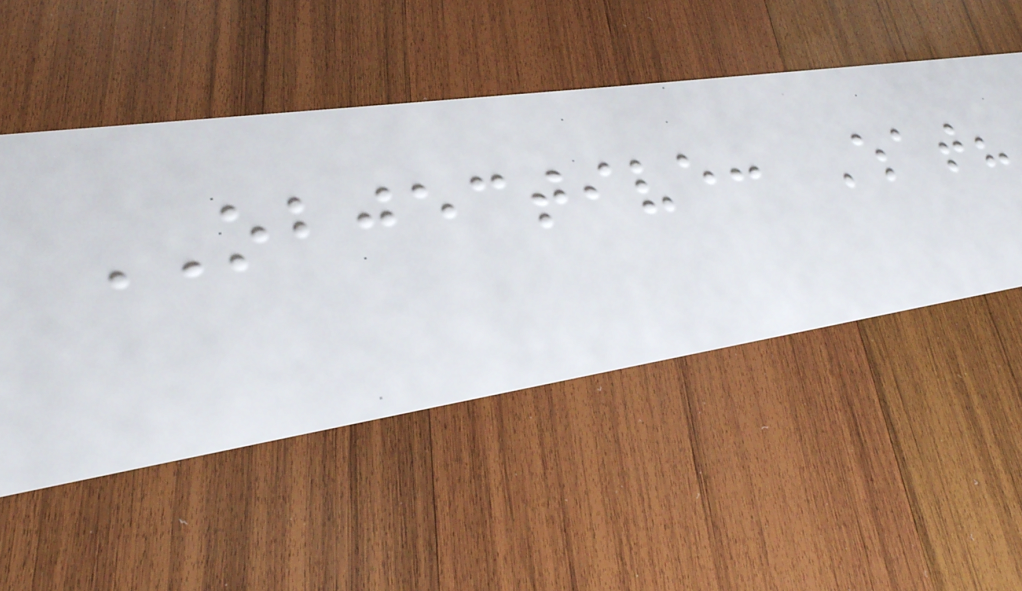OBJECTIVE: What?
